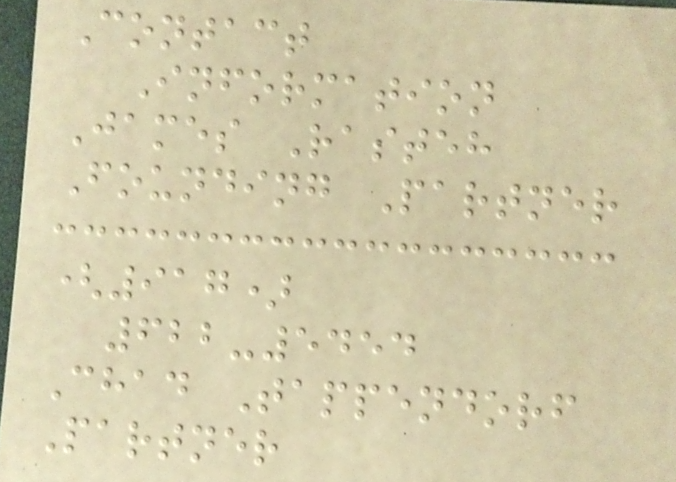Contact
Information
James Rasteh
Founding Partner
(917)
622-5454
Chad Tappendorf
Partner
